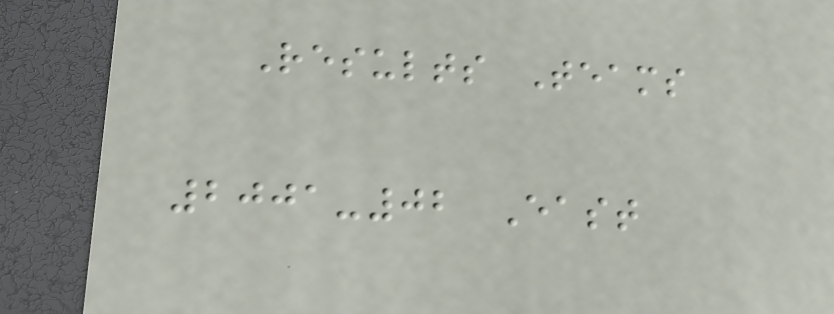Results Teams
2001-02 East
